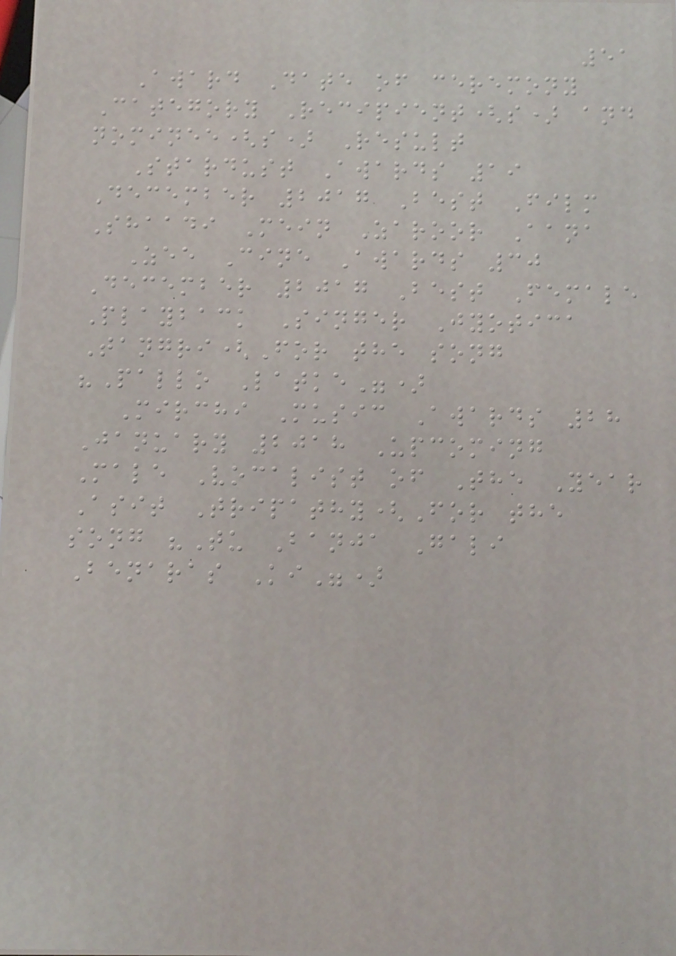51
Award Date of ceremony
Category Recipient(s) and
nominee(s) Result
Stardust Awards 19
December 2017 Best Film
Shaadi Mein Zaroor Aana
Zee Cine Awards 30
December 2017 Best Female
Playback Singer Jyotica
Tangri(For the song
"Pallo Latke")
Mirchi Music Awards 28
January 2018 Upcoming
Male Vocalist of The Year
Asit Tripathy(For the
song "Tu Banja Gali
Benaras Ki")
